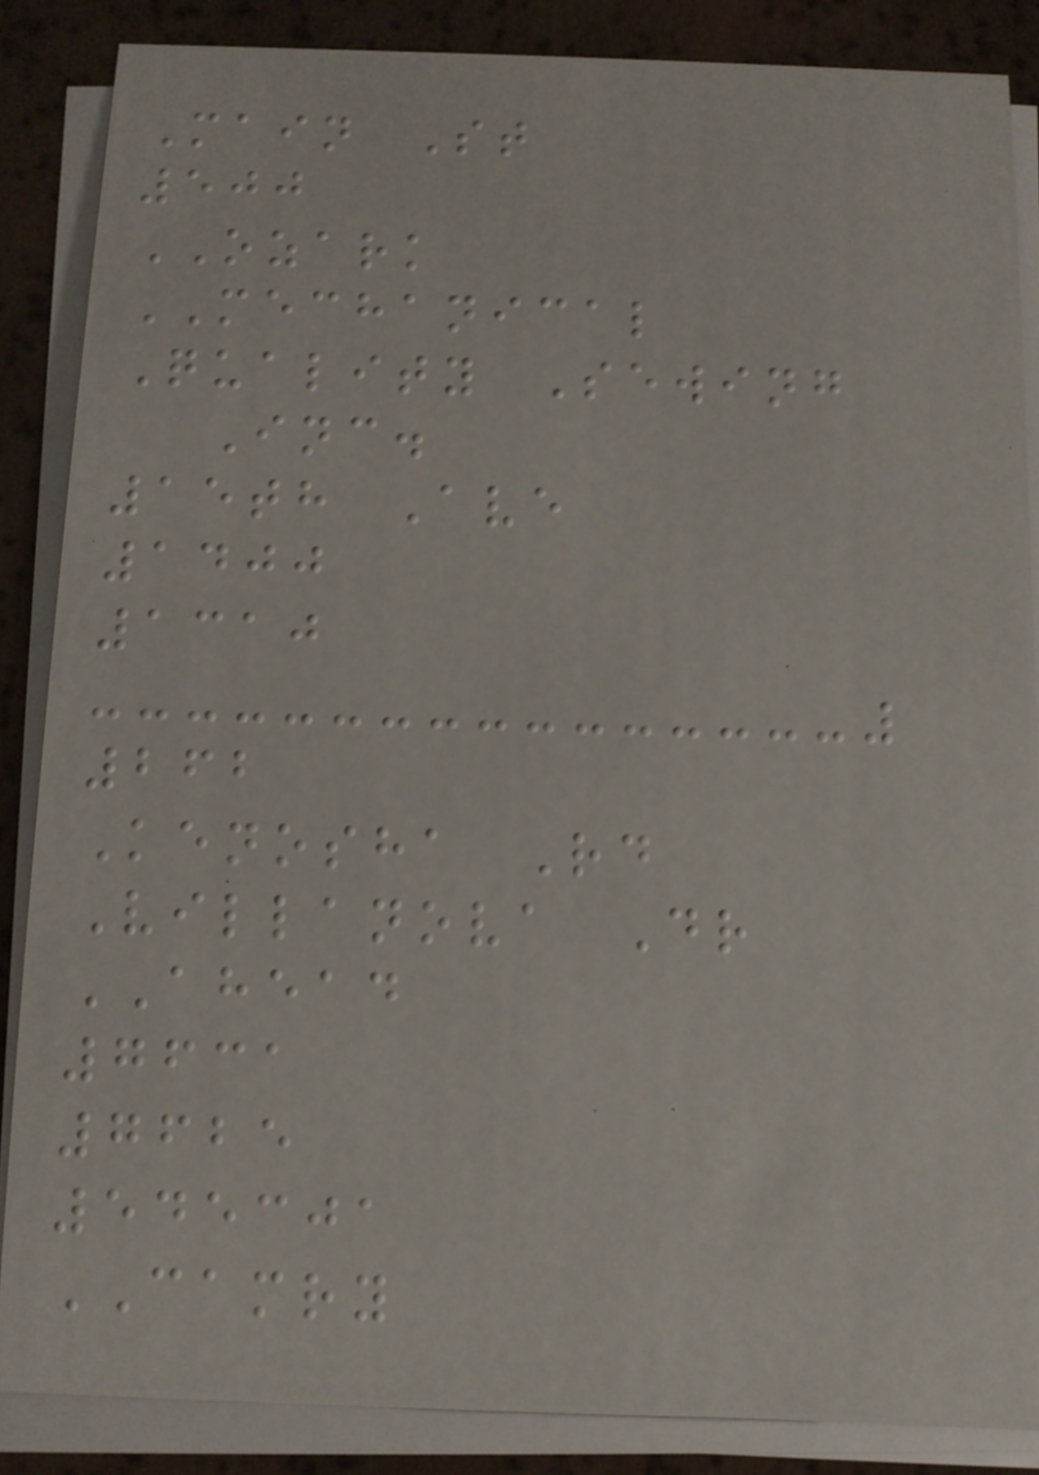Main St
500
OZARK
MECHANICAL
Quality Sewing
Inc.
15th Ave
1400
1310
262
Kenosha Rd
Villanova Dr
AHEAD
7631
7625
545301
CAMRY
